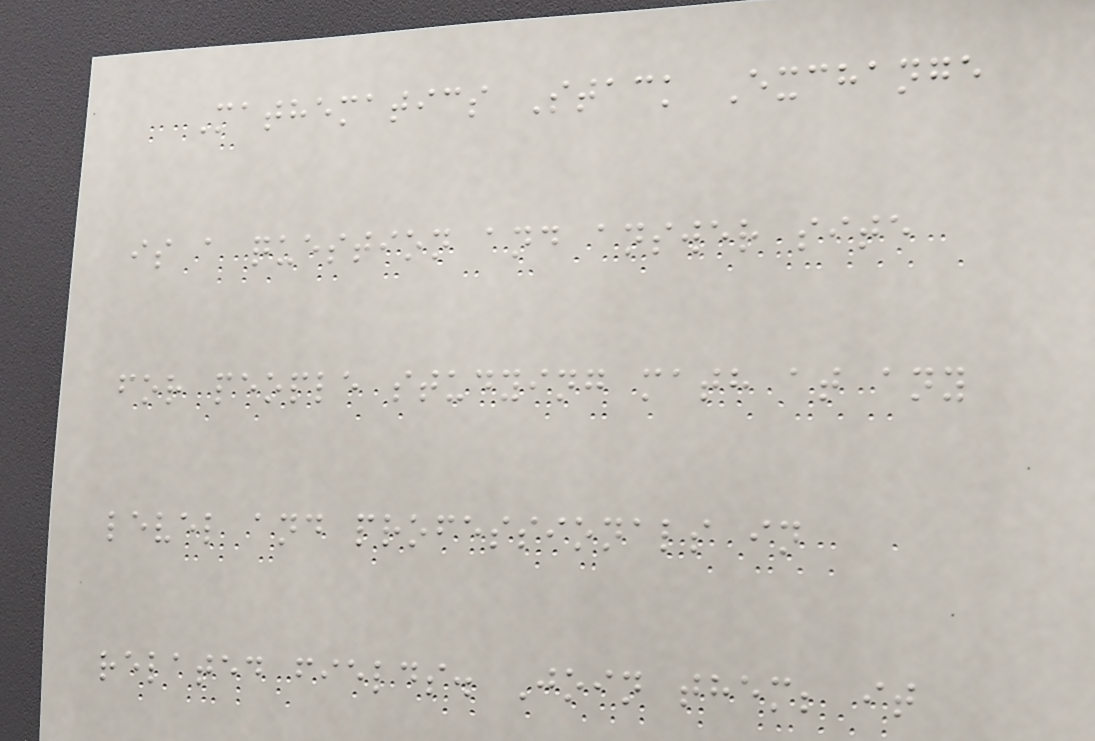Mathematics Stack Exchange
is a question and answer site
for people studying math at any
level and professionals in
related fields. Join them; it
